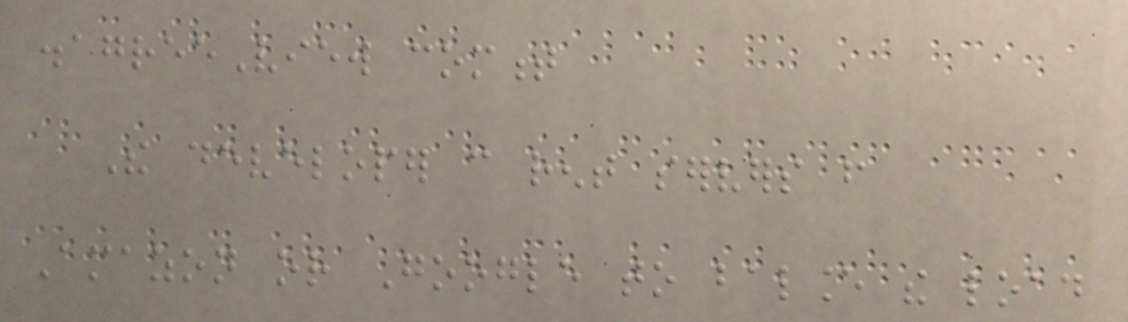disagreeView comment
The developer can rent servers from
Amazon or Google to balance the load
